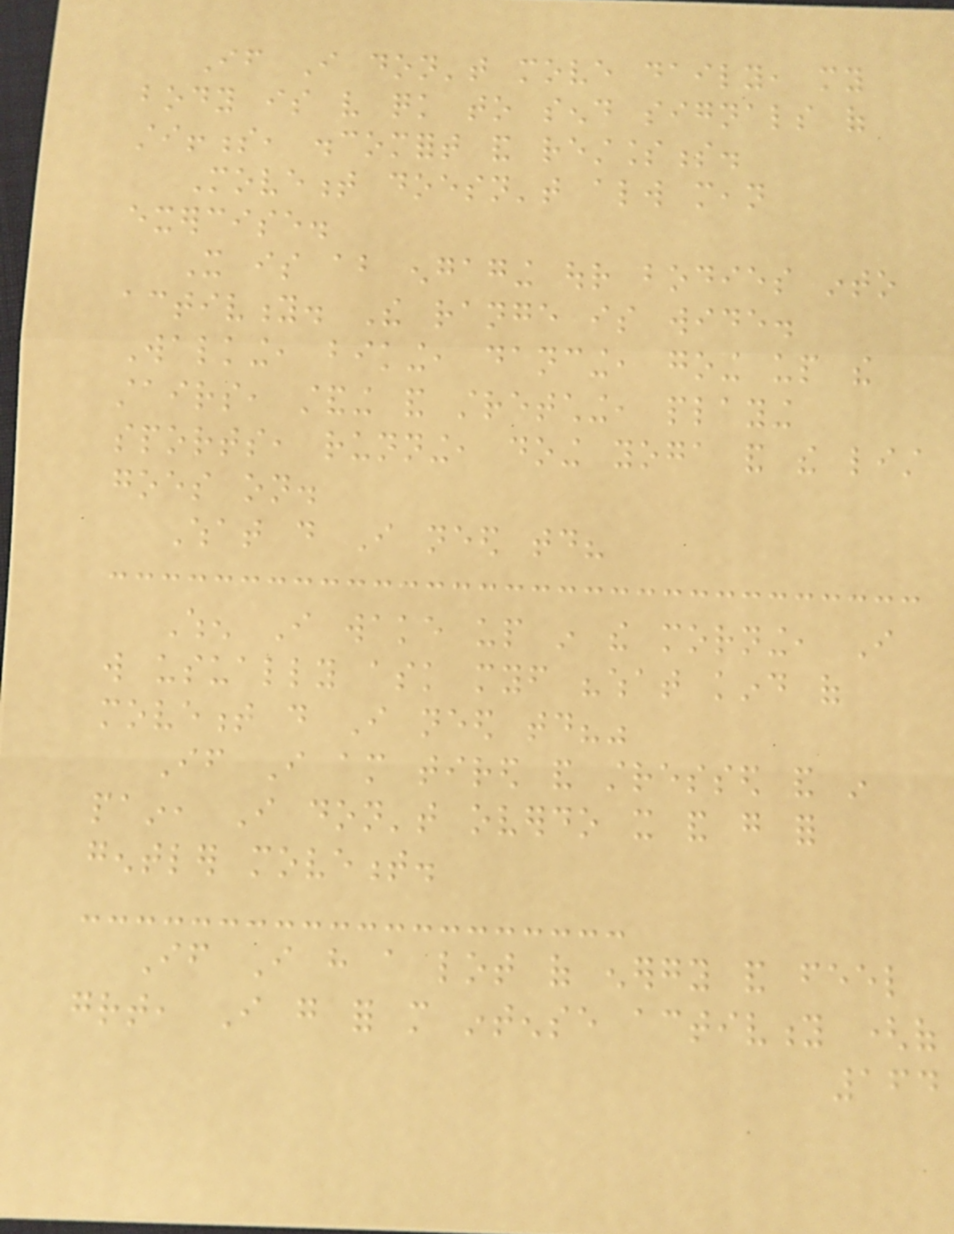If I don't move daily, my
body is very quick to send signals of
stiffness, discomfort and restlessness.
Movement doesn't always mean
exercise.
It is about engaging our bodies into
activity. The range is wide.
Walking, biking, dancing, going up the
stairs, standing and stretching, playing
sports, running, doing yoga and the list
goes on.
What do I need today?
When I wake up in the morning, I
will usually ask myself "what kind of
movement do I need today?"
If I am tired and stressed and in
pain, I don't overdo it and go for
gentler movement.
If I have a lot of energy and feel
great, I go for more intense activity (of
164
